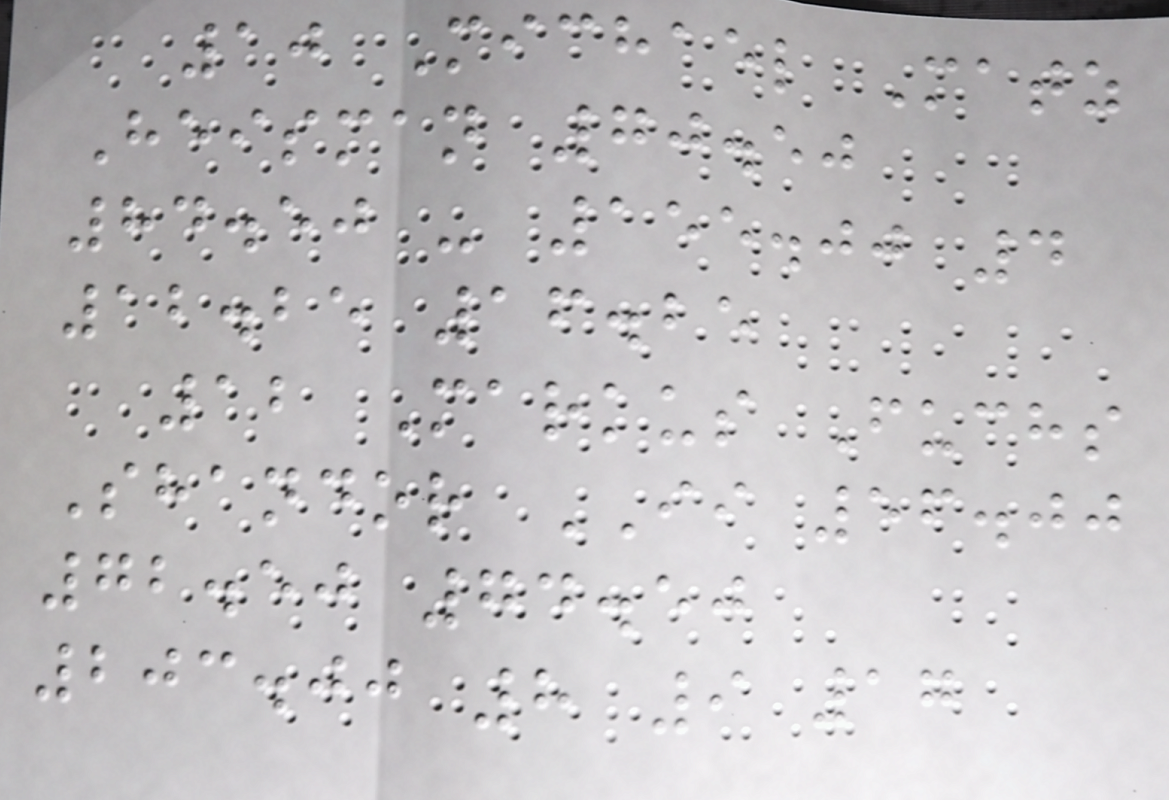10 Michael Matz
Heisman 70.50
84.50 - 155.00 4
12.25 16.25
12 Markus Fuchs
Shandor II 56.00
72.50 74.50
203.00 8 9 17
